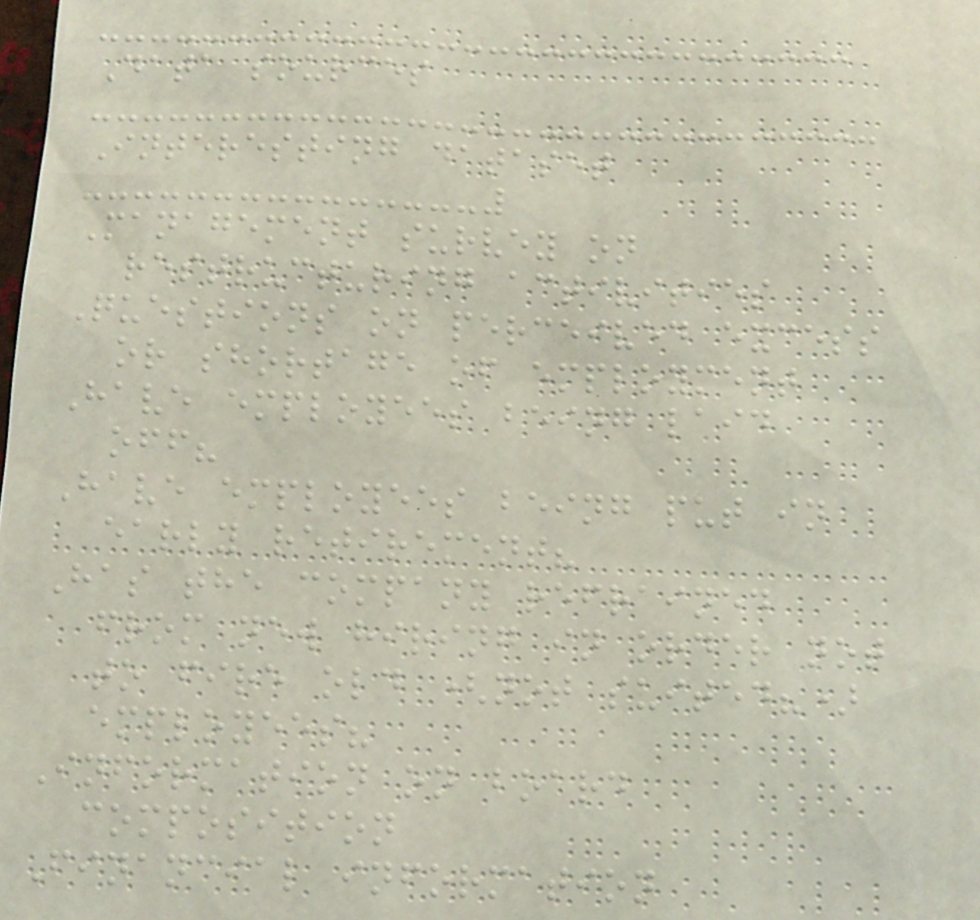Data sources
Interesting dataset
Management survey on
restructuring activities
Questions on perceived excess
or shortage of employment
Have employees being laid
off?
Have employees being put in
early retirement?
Has the company refrained
from new hiring in order not
to fire old (not suited?)
employees?
Information on board
composition
Financial information
